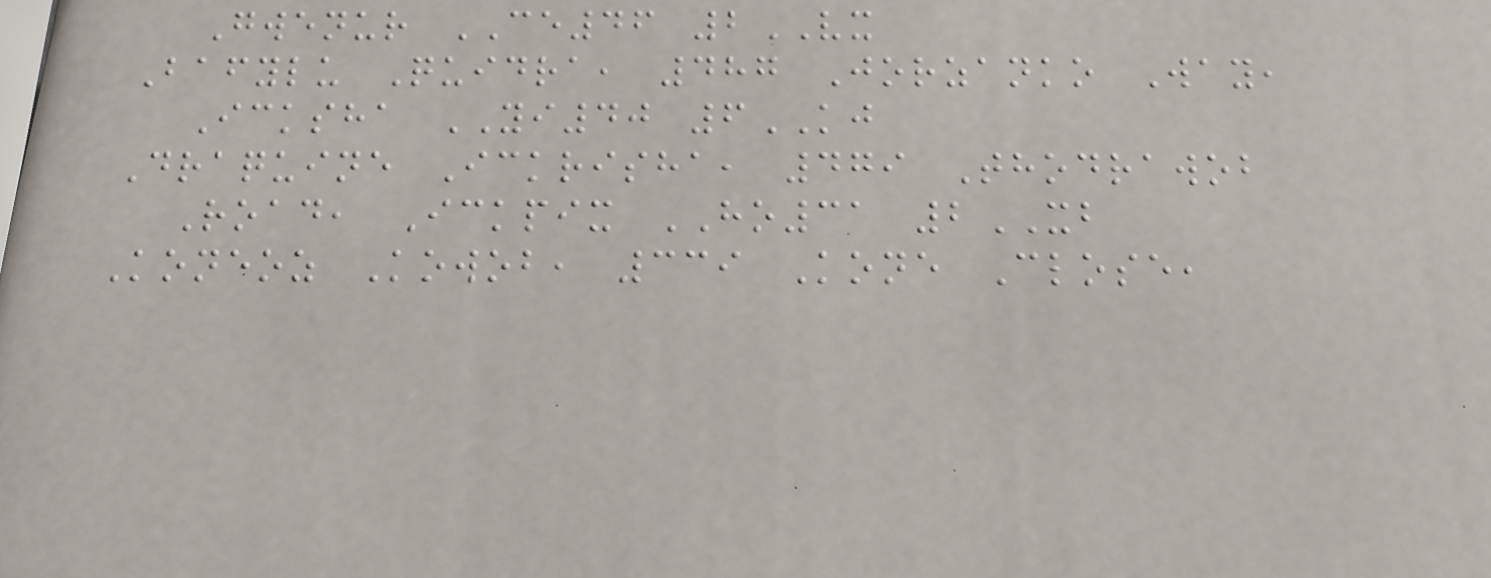Gwenur CE46 2VX
Bafylu Quidra, 487 Jorzanko Way,
Icksha YI40 6KJ
Draquine Ickrisha, 479 Thodrawob
Road, Ickpix HO31 2XB
Koneoz Kowob, 339 Kone Close,
